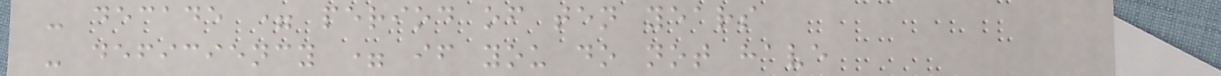- decade = period of ten years
- deficiency = if you do not have
